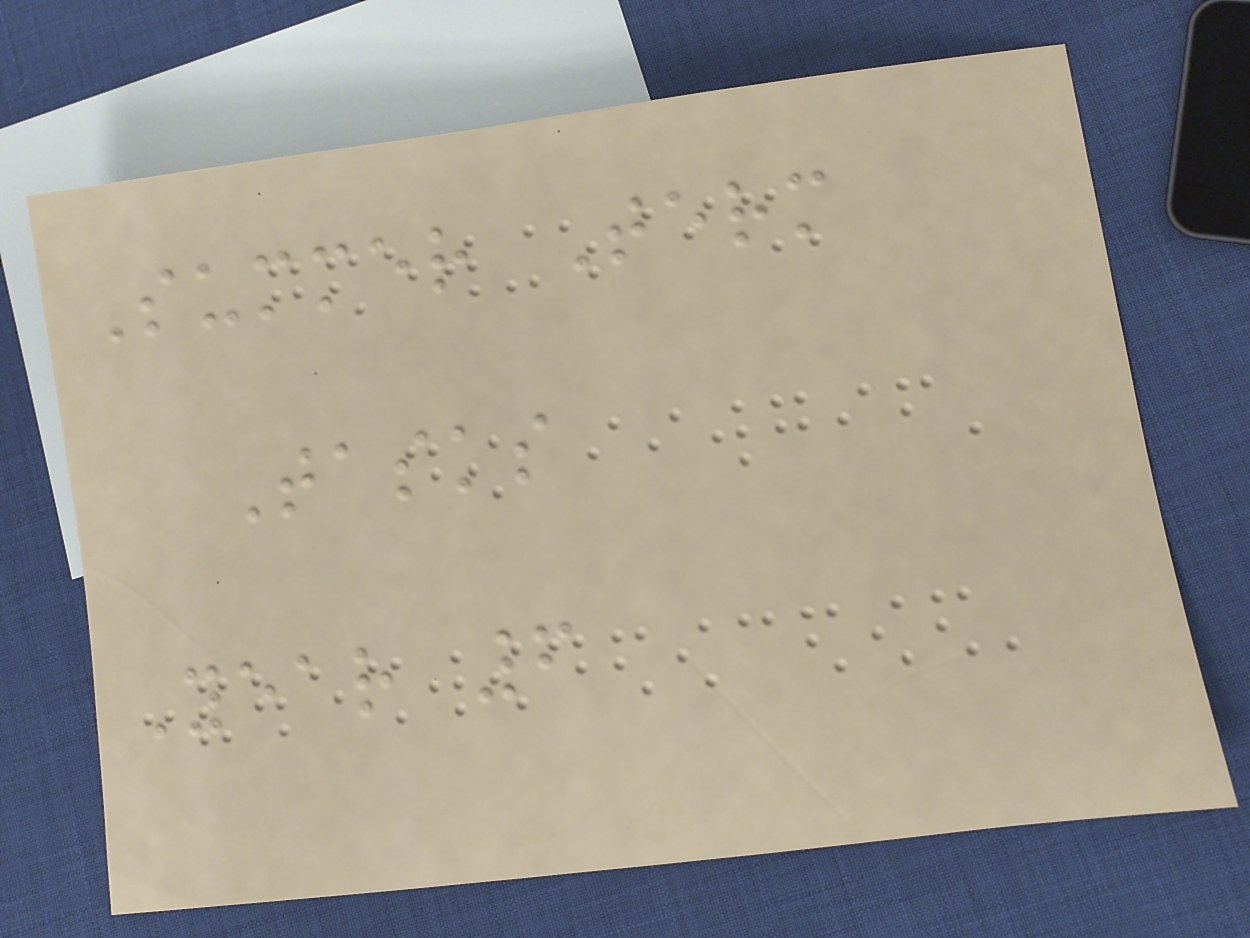Summer Term
Tasks
Year 6
